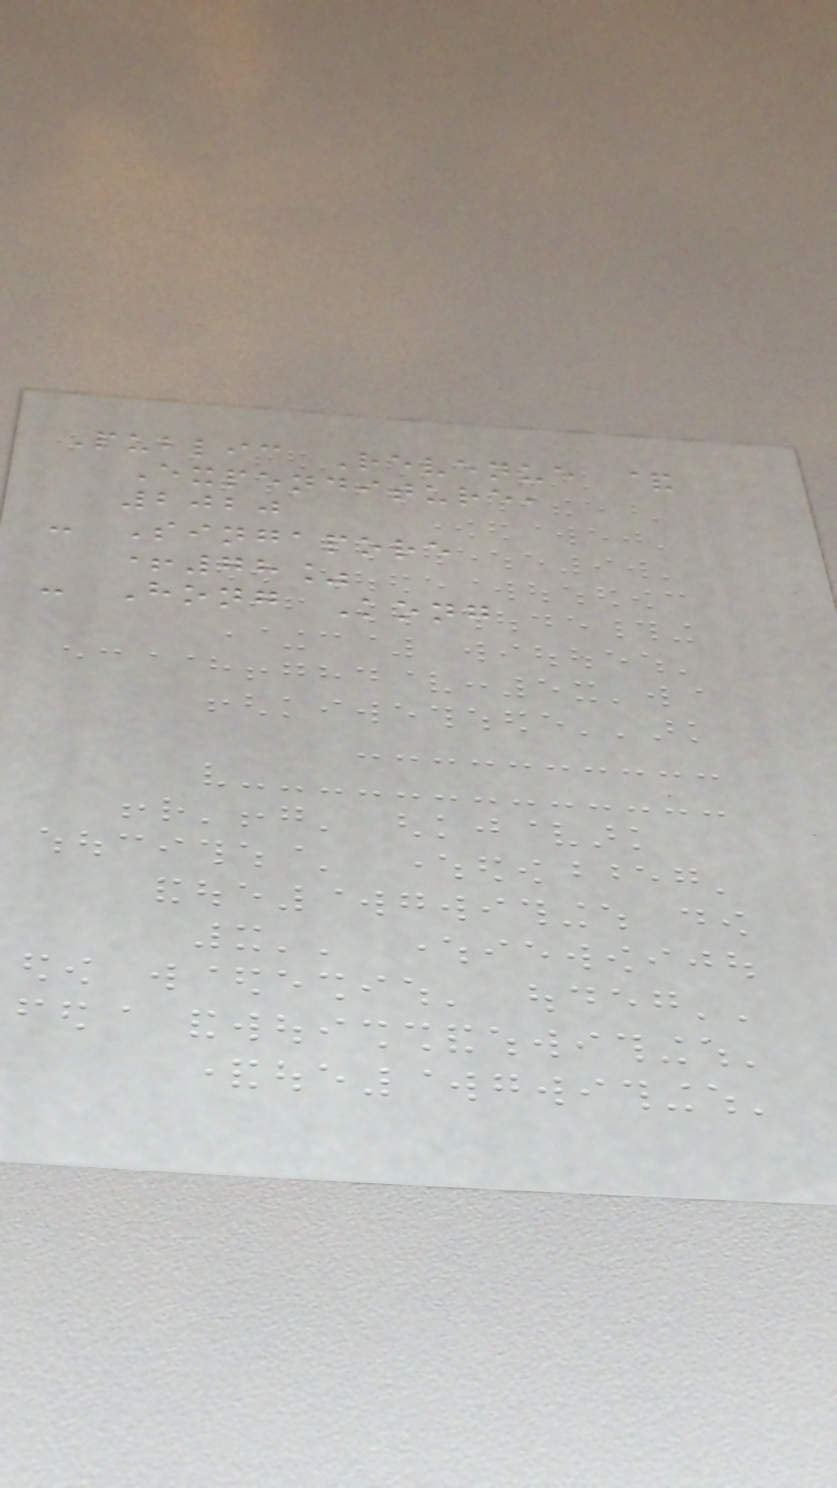Public Revenue &
Expenditure,
2020
- Singapore
+78%
- Hong Kong
